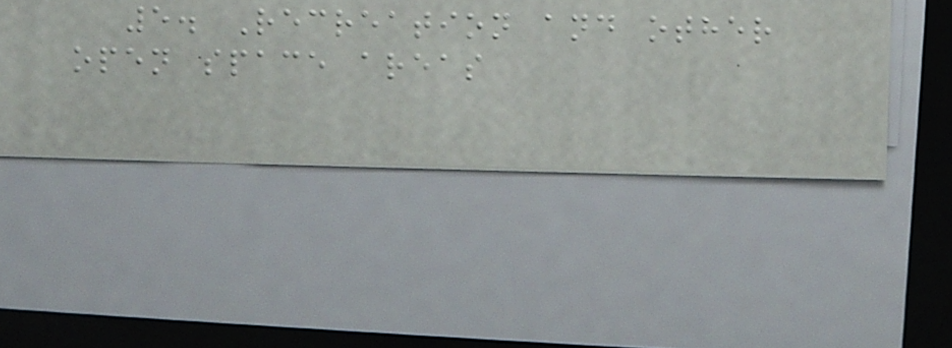5. Recreation and other
open space areas
